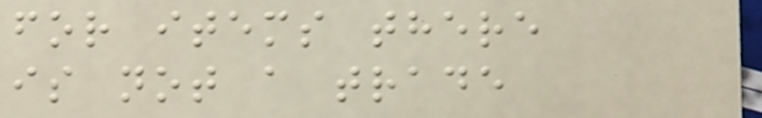for items there
is not a trade
